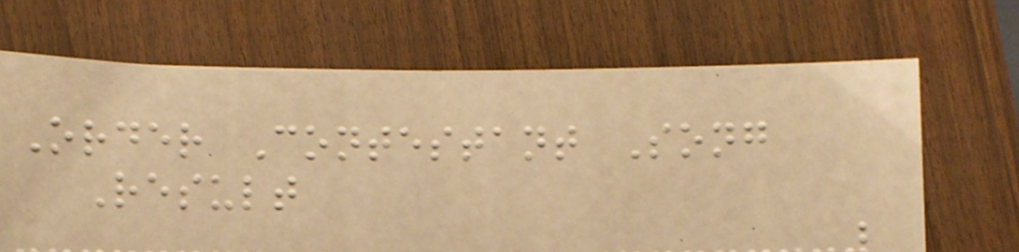Order Contestant Song
Result
